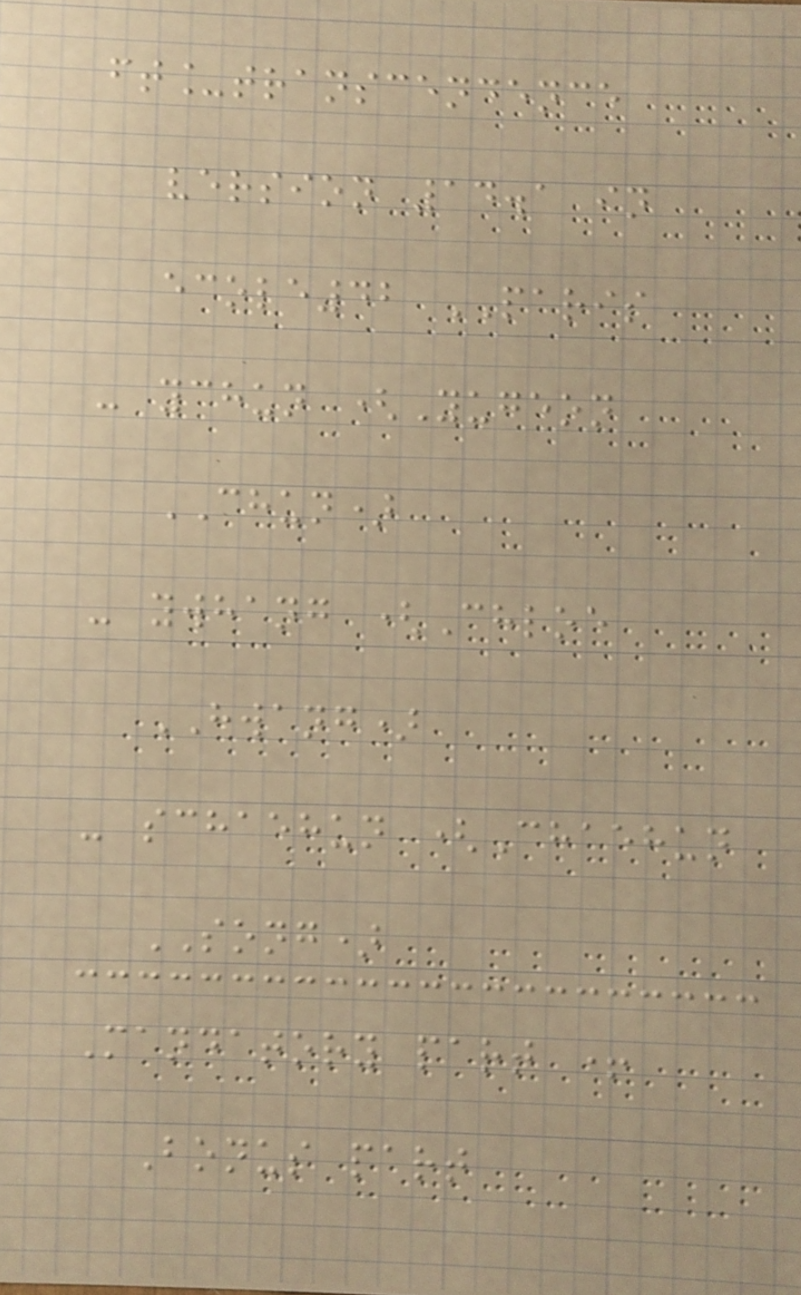ft_transcendence
version 14.1 in
ecole42 PARIS
- ychun (Yugeon
CHUN)
- ywhang (Chloe
HWANG)
- schaehun (Chaehun
SONG)
Mandatory part +
Bonus part
